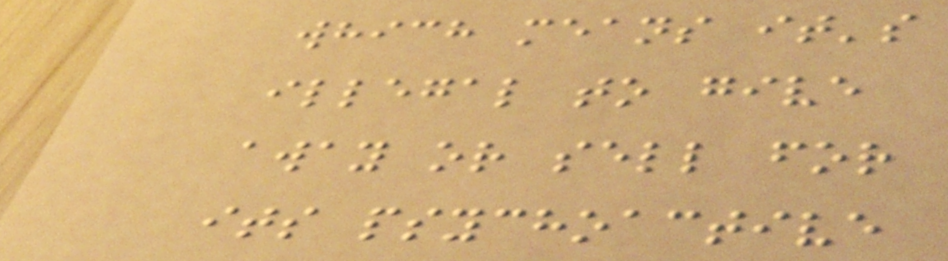which means it's
illegal to give
away or sell for
its psychoactive
